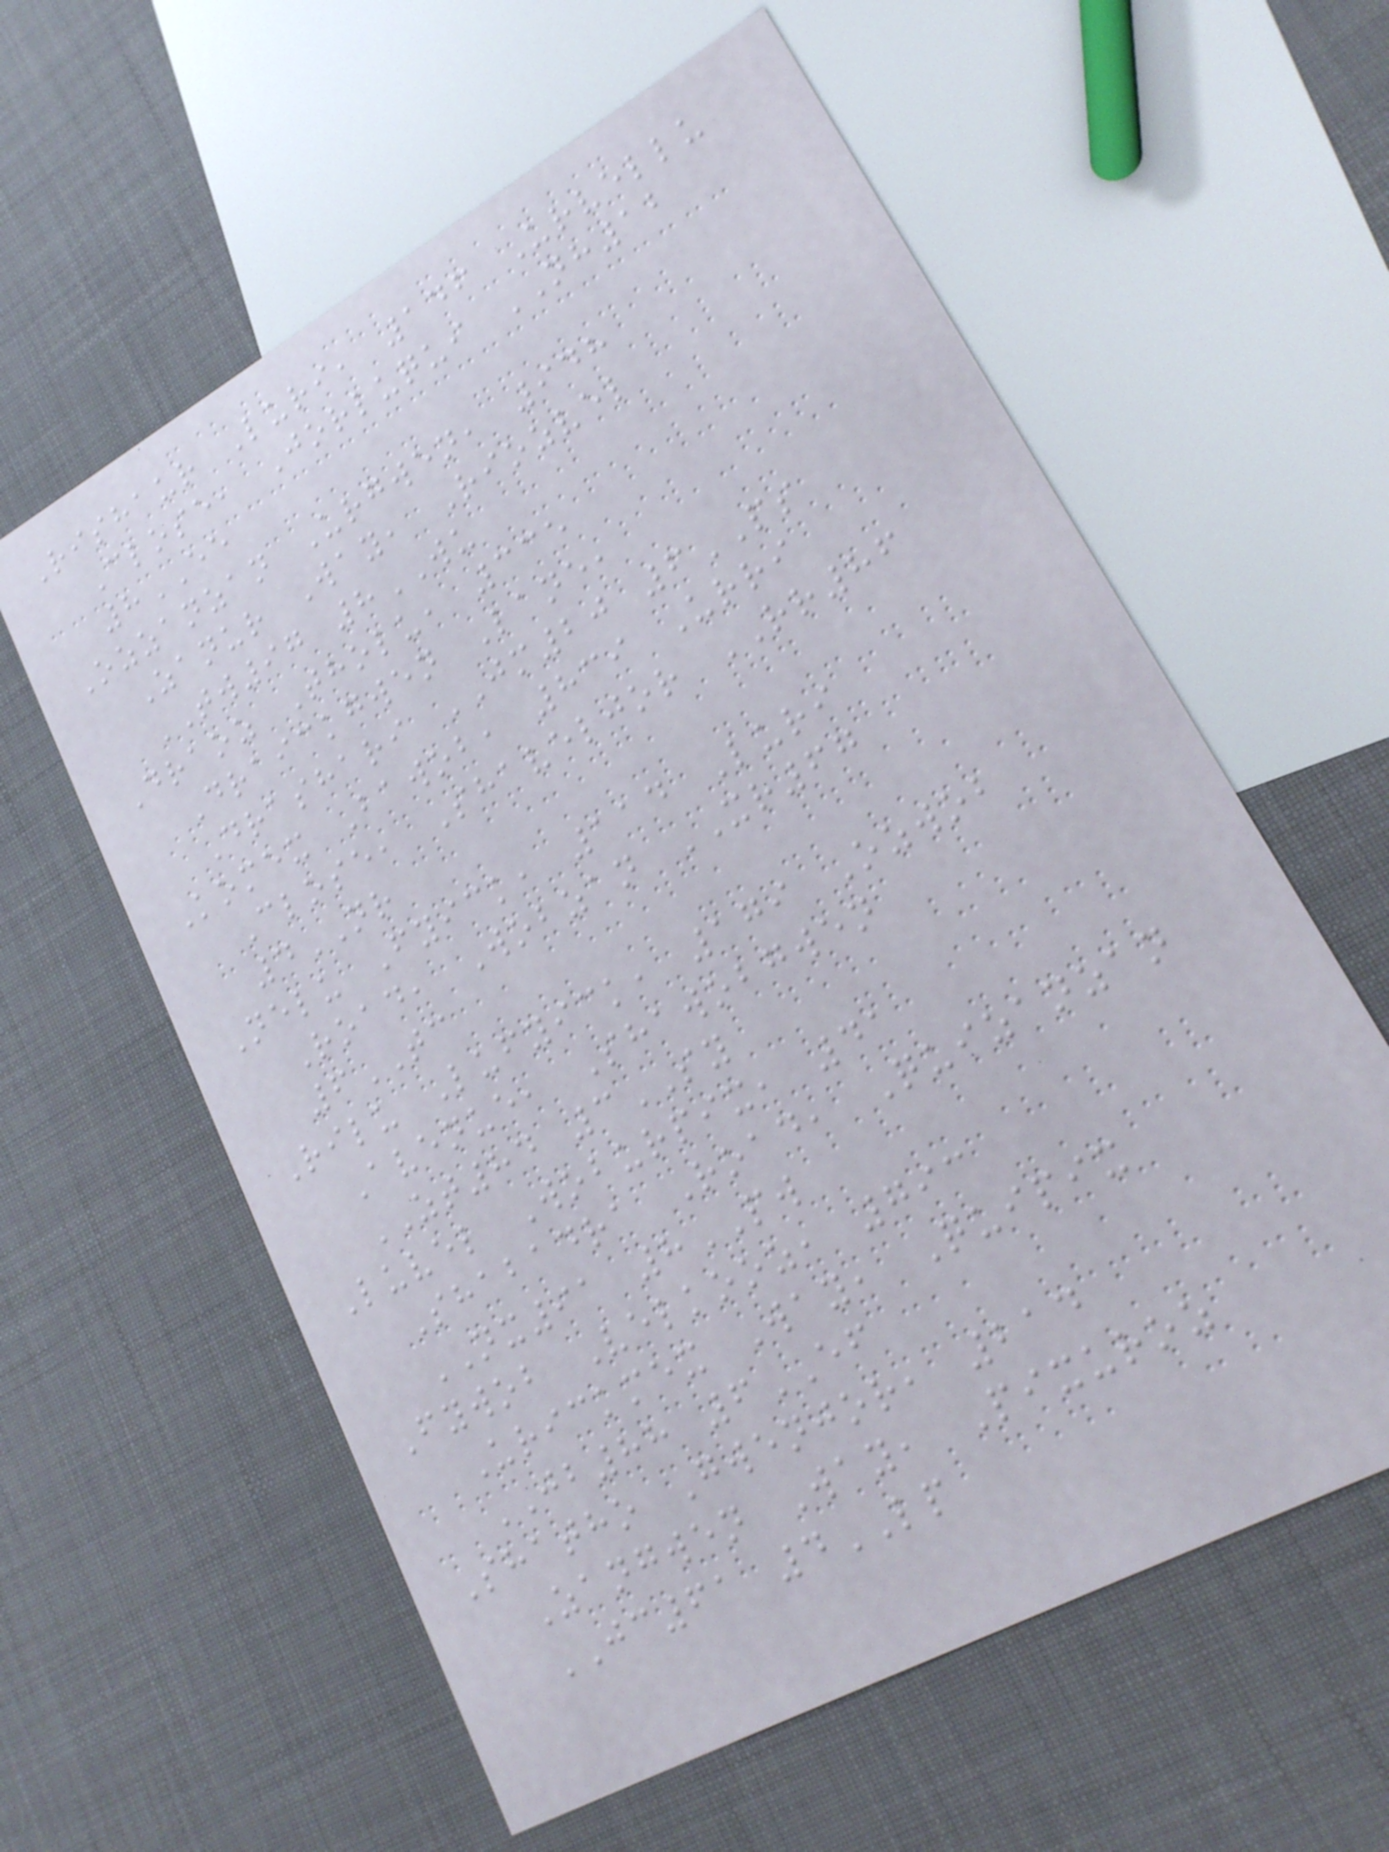Rishaur Luri, 146 Urvellu
Close, Jorluqui NH12
8EE
Ozzanzan Urgwen, 948
Zanur Way, Riozvel
TW97 8WU
Draoz Tholu, 335
Draickgwen Lane,
Drashari JM20 6PS
Komex Bawob, 839 Urri
Close, Shaveljor RR86
4NR
Nelu Fyick, 114 Luri
Road, Wobzan XR67
6TC
Rilu Lufyick, 179 Ozwob
Avenue, Shawobgwen
ZT84 3SY
Luvel Woburpix, 41
Shabadra Road, Quizanzan
NX91 8PW
Fywob Velkooz, 793
Urickmex Way, Quipix
JB88 6EF
Shatho Gwenjor, 214
Zangwen Way, Pixuroz
JC61 4LP
